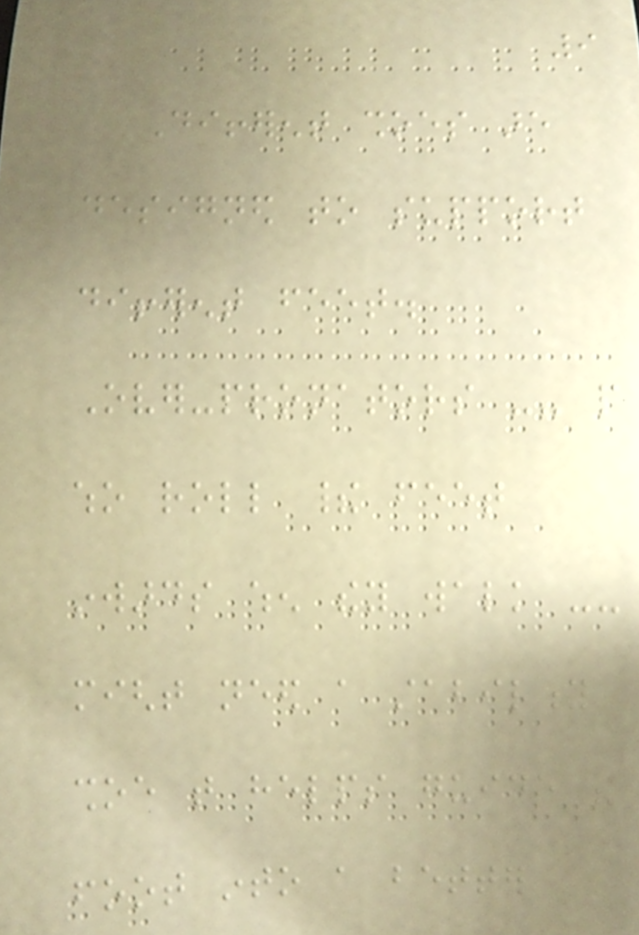9
Different shoes are
designed to support
different feet.
Over-pronators -- people
who roll their feet
inwards when they walk --
might need a stability
shoe that helps guide the
foot into a better
